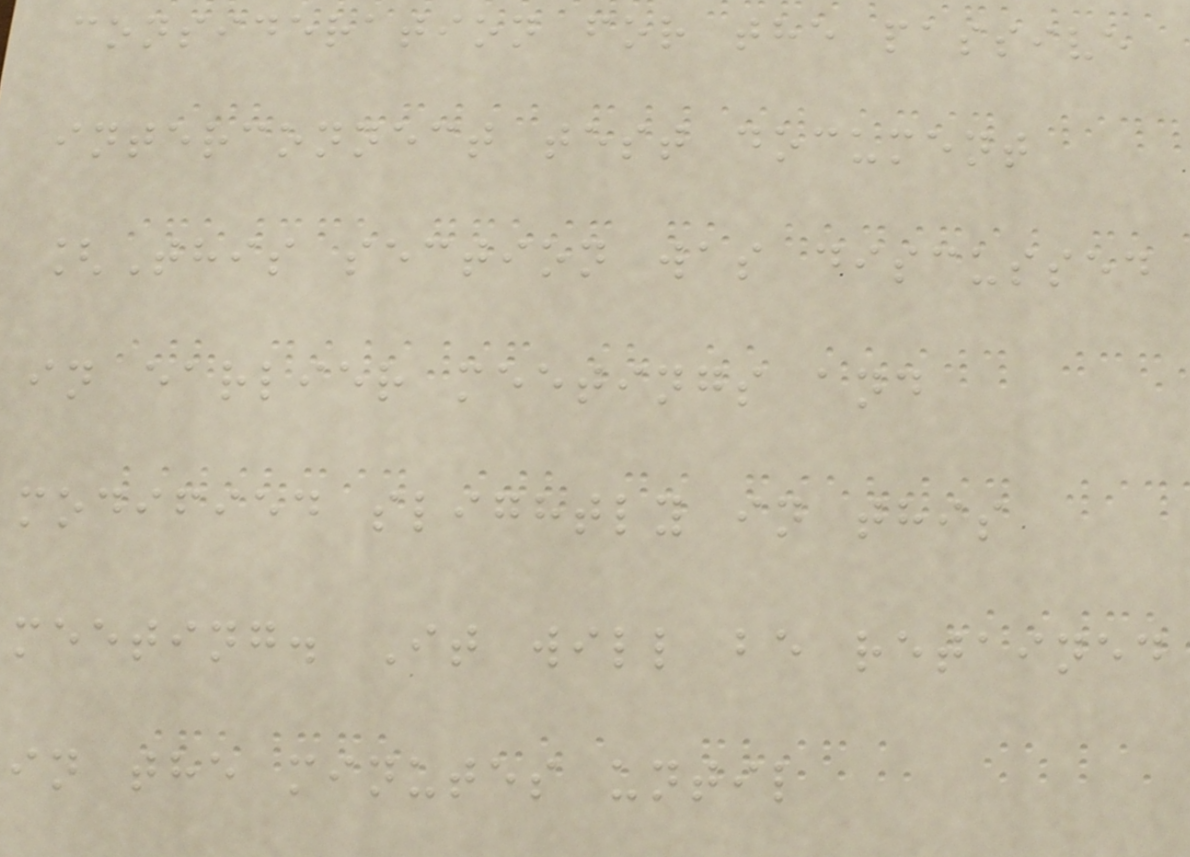consideration for the passive
interconnect test document
[This section was discussed
in earlier meetings and
modified slightly in this
meeting. It will be retained
in the minutes until
